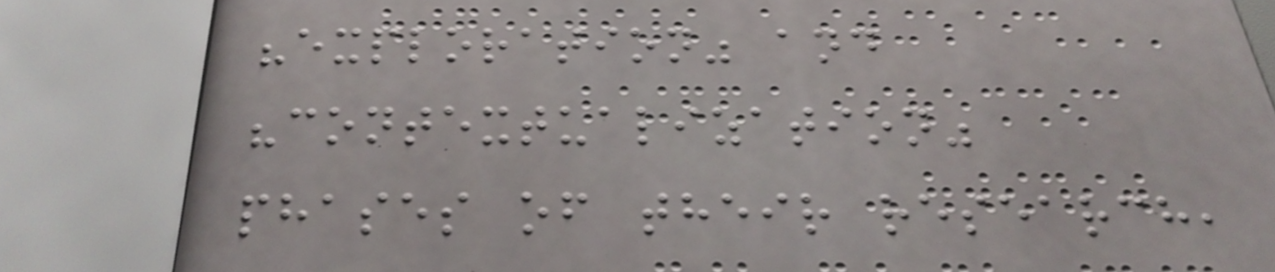"exploration" and
"contextualization"
phases of their research,
